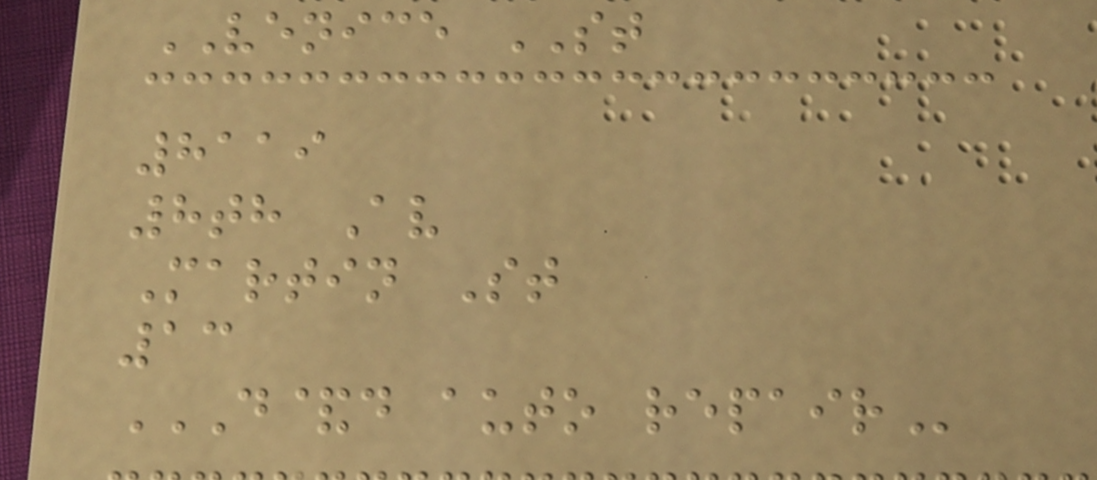VENICE ST
8119
8th Av
Martin St
13
D&D AUTO REPAIR
